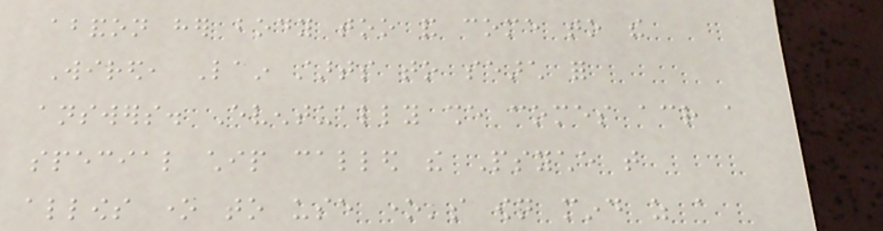abandon her body too and come to the
Wired, Lain starts to search for
answers. Eventually she comes across a
special chip called the Psyche that
allows one to use one's own mind as a
